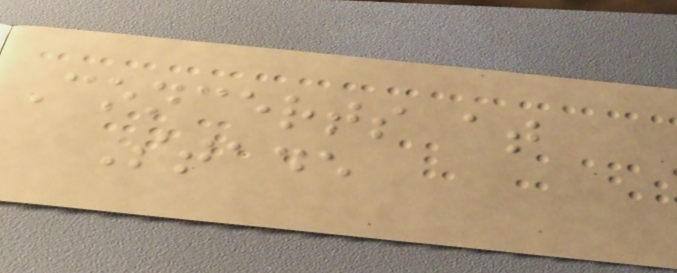Concerts at
Stade
